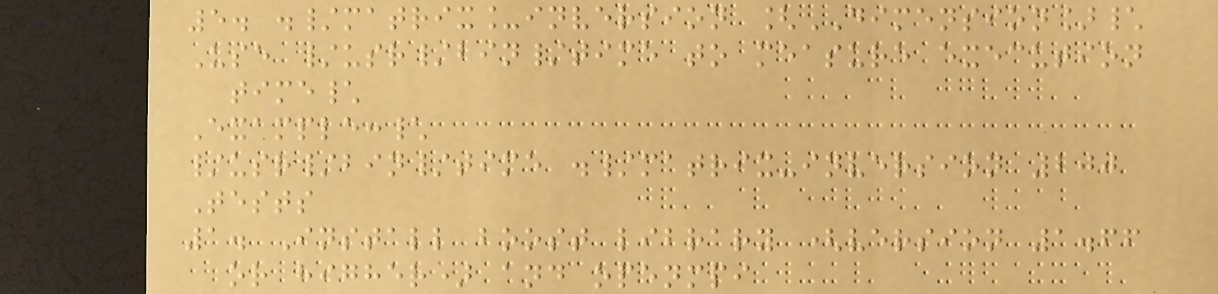5. ./matrix_inversion [DIMENSION]\
Use /usr/bin/time to measure execution
time\
Example:\
/usr/bin/time ./matrix-inversion 200
Tests
1. Install boost library (version 1.66
or higher) and openmpi
